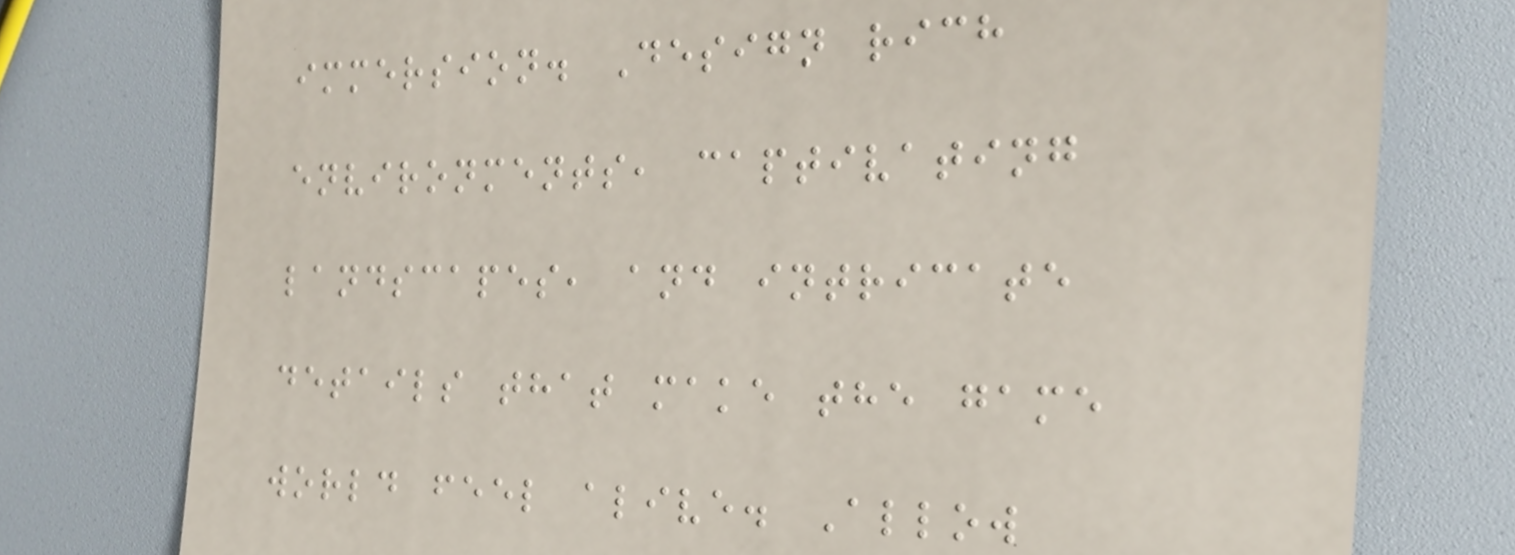immersion. Design rich
environments, captivating
landscapes, and intricate
details that make the game
world feel alive. Allow
